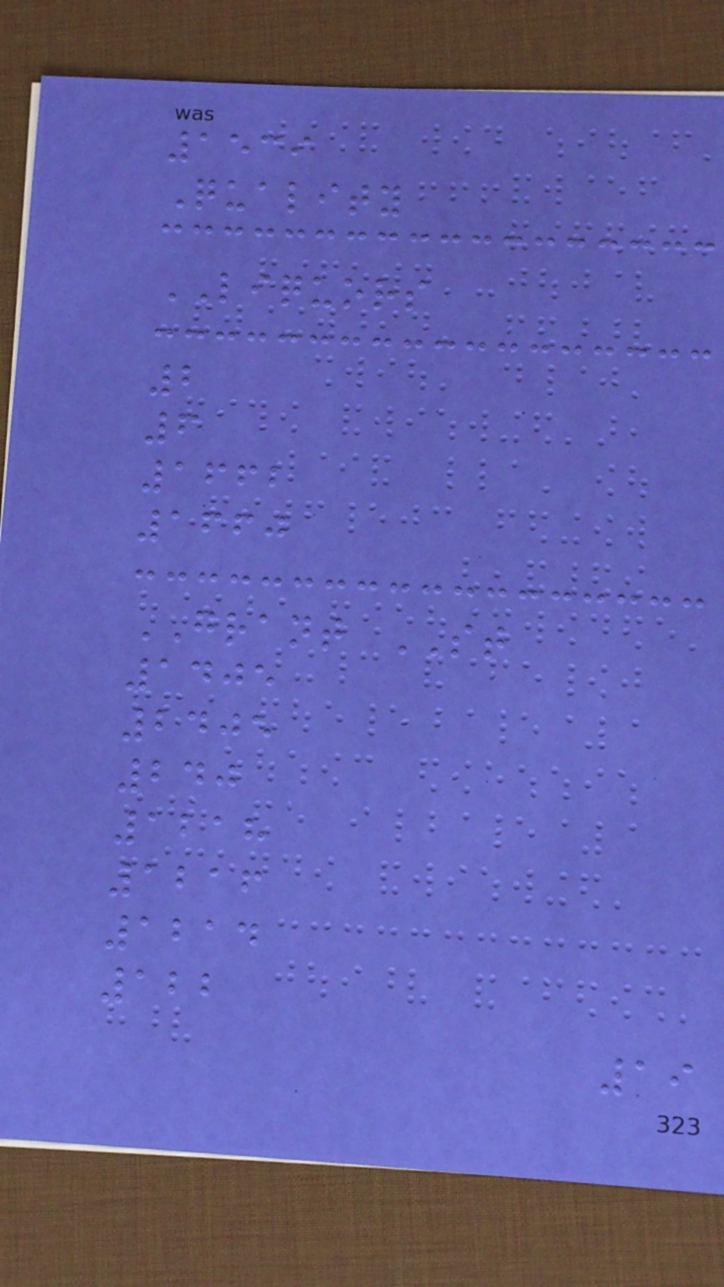1539
Quality
LIQUORS
2
6
1662
1660
GRANT ST
1405
2405
240
1218
1216
1214
122
19
